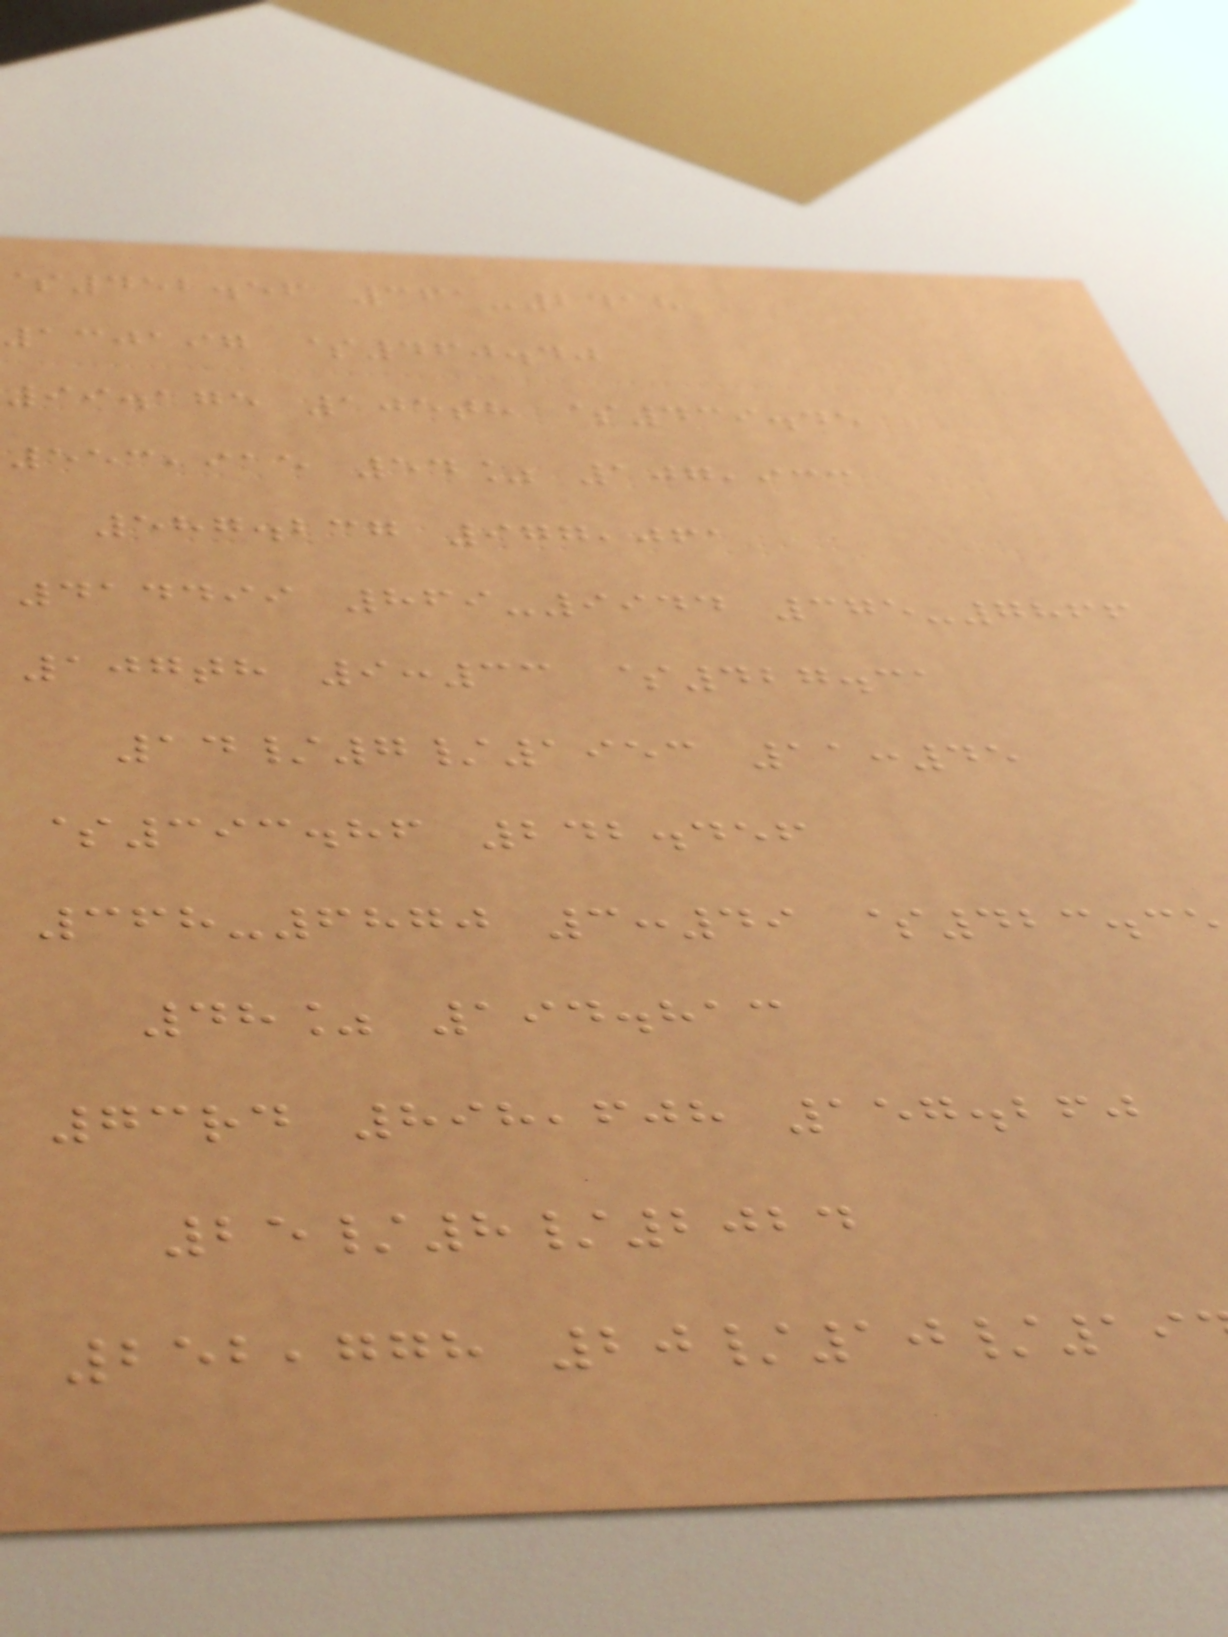452.56 361-2418
130197 $460.40
99.175 105th $439.45
553,915 54% 107,933
587.237 977,061
414499 869-9944 375-7866
107th 9:33 $427.31
14/7/1953 11:45
$393.86 242.456
368-6870 3:49 $423.35
48% 194.813
73rd 898,608 157.260
25/8/2024
252,778 20/10/19
